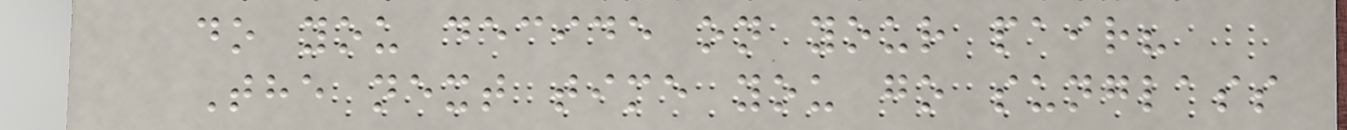do you decide on your pair?
The next time you go sunglass
